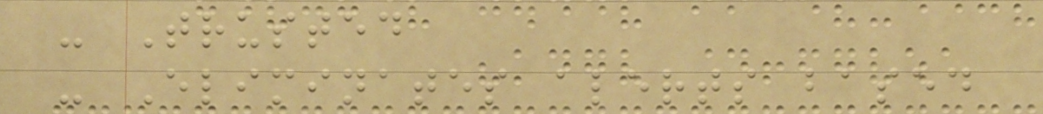- Trusted
- Eliminates alerts based
